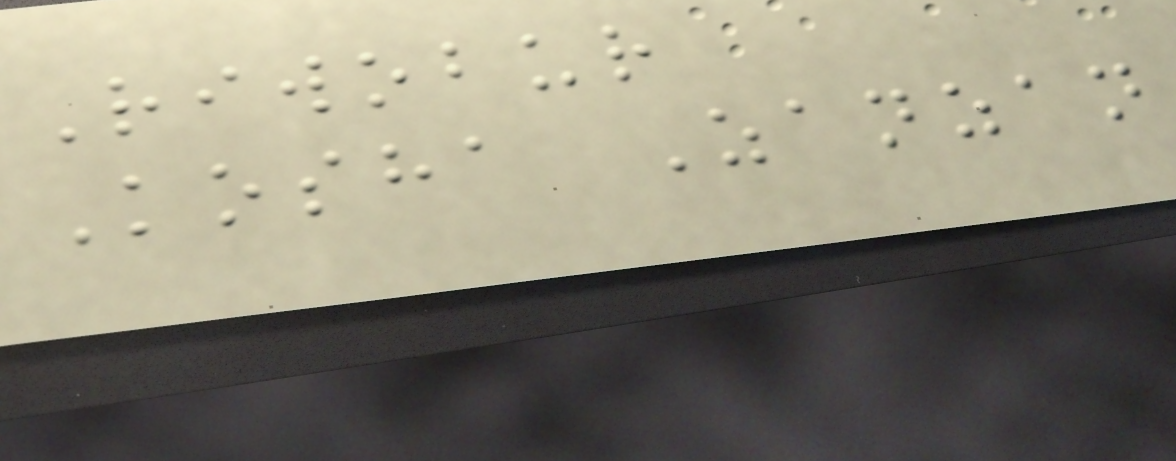Riwobur
Kosha Zanzan
